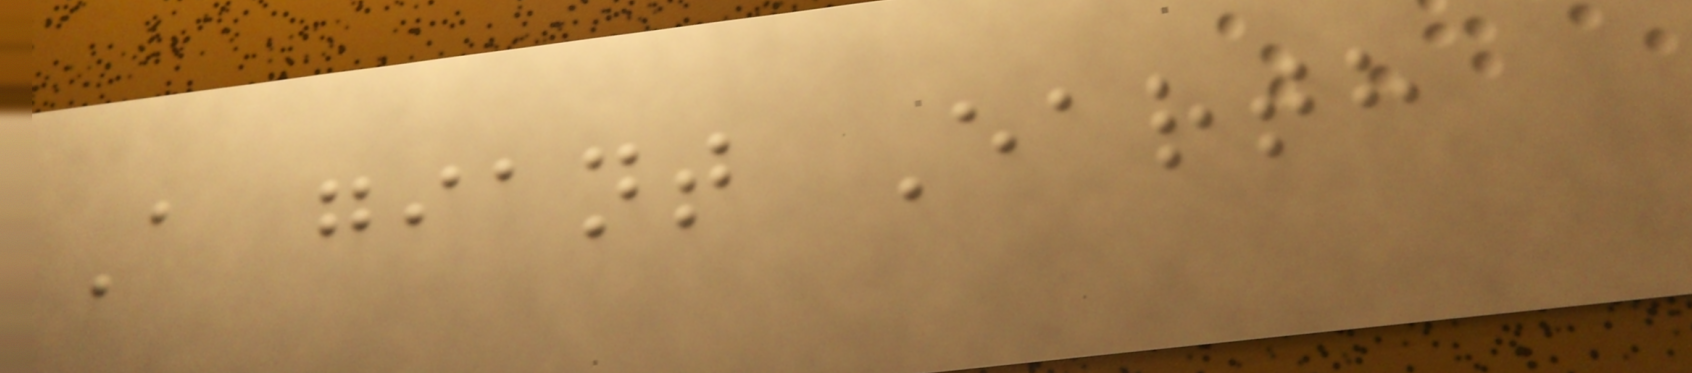A giant Earth
